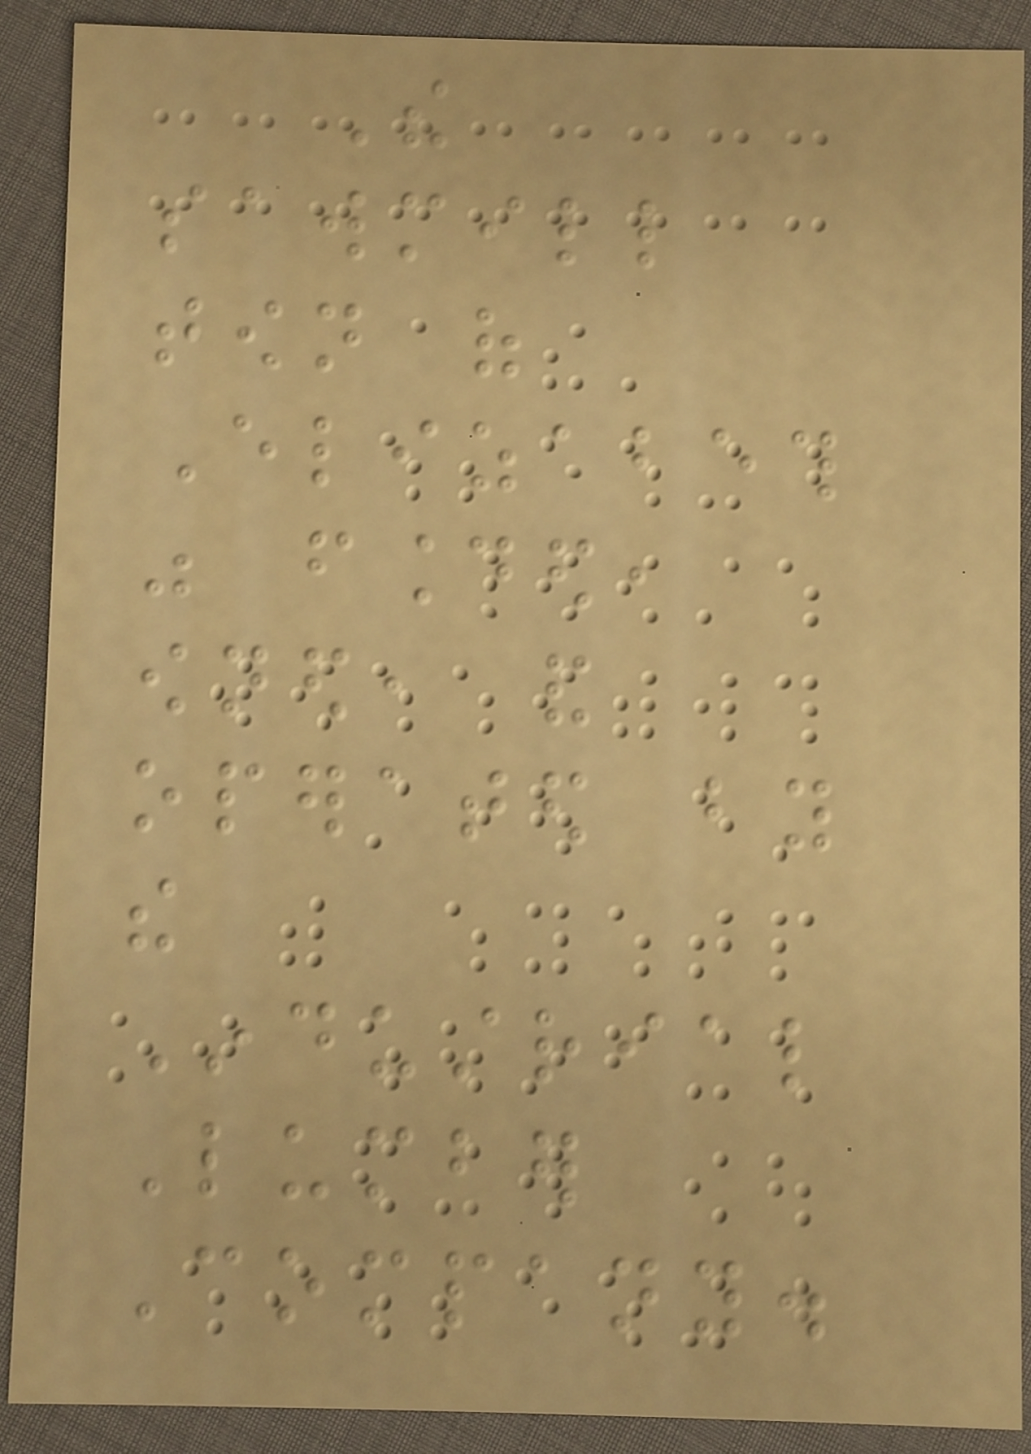The
sawmill
town of
Elizabeth
was founded,
owned, and
operated by
the
Industrial
Lumber
Company.
